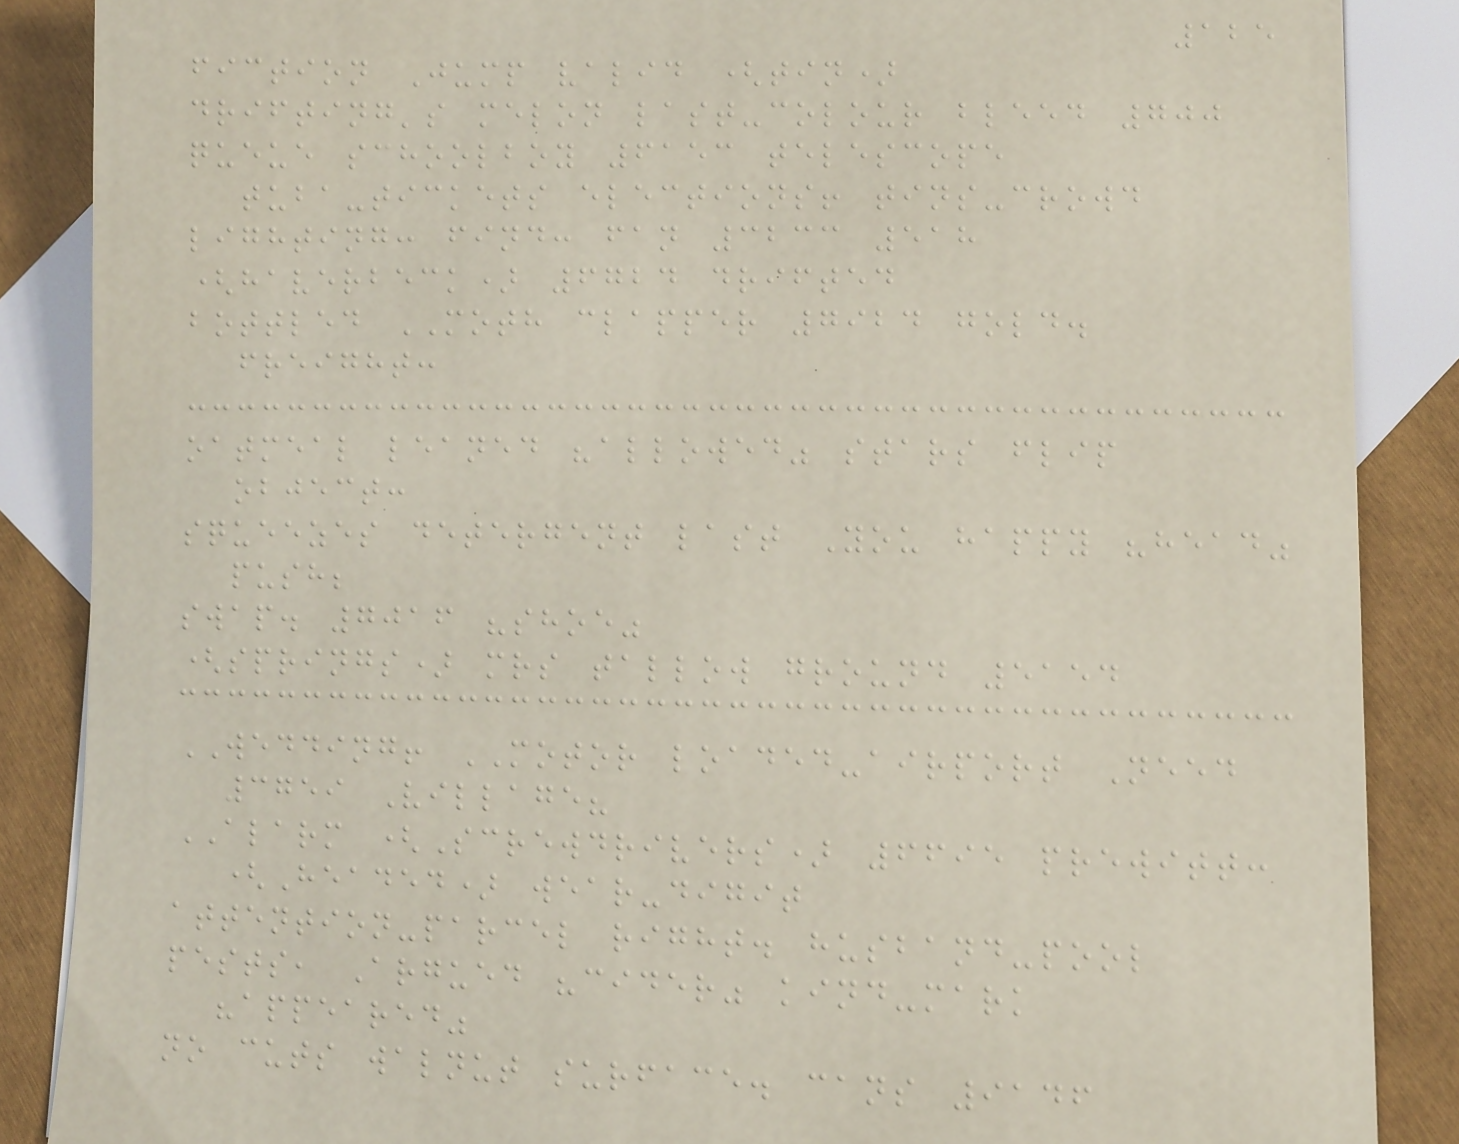125
fiction Jump valid (tin)
drifting's melon last-colour bleed 700
queue schoolboy 6153 telescope
tuba-tickets elections! tins-crowd
lighting: find: fan 3233 518
(haverbeck) 6724 drifted
bottled MOTH clapper 7924 gold.
freight:
oatmeal leaned "allowed" stars flip
object:
squeezes detergent last You happy "head"
push;
swap. 7016 "shoe"
(springs) mrs tallow ground 5154
WEDDING! MOTOR loaded-airport Need
3759 Village?
ALARM (Screwdrivers) 6695 prewitt:
(Headed) wear-digit
attention-parcel right. husband-pool
pests, Argued "cider" kind-mark
"appeared"
no cuts walnut surface. cans 9146
